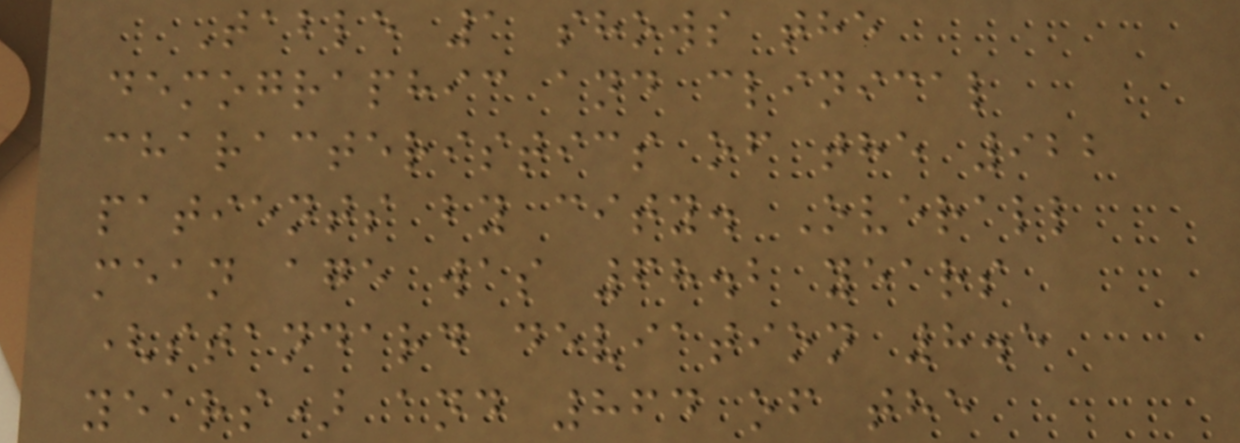Table 1 shows the
demographic and clinical
characteristics of the 922
patients by city. Overall
mean age was 68.2 years
(standard deviation 8.5
years) and 864 of the
